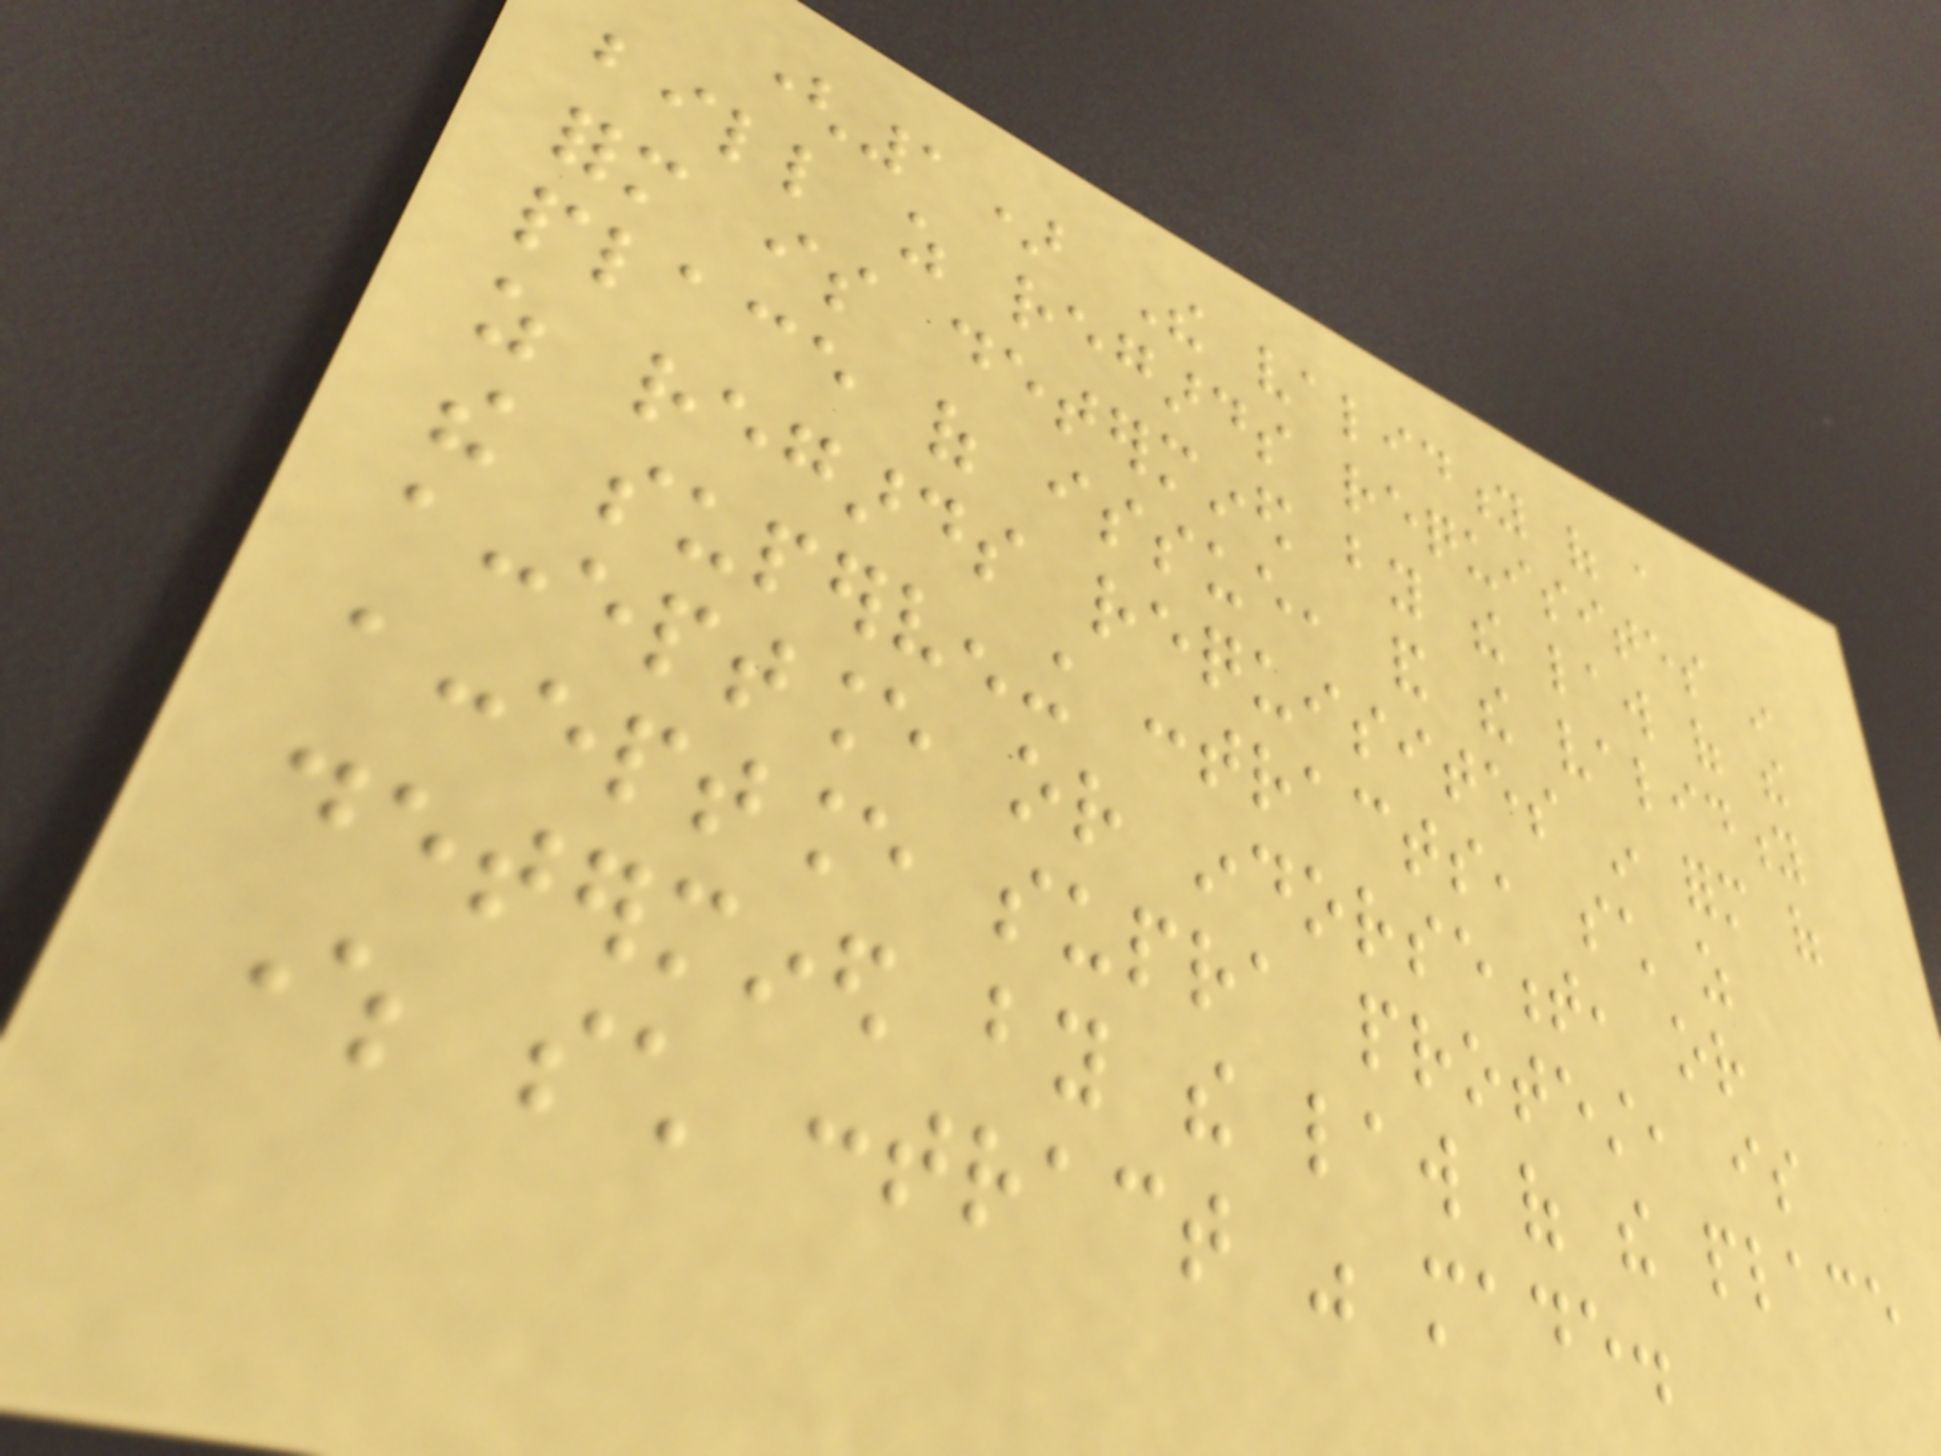(1) The validity of a
bill as regards requisites in
form is determined by the law of the
place of issue, and the validity
as regards requisites in form of
the supervening contracts, such as
acceptance or indorsement, or
acceptance supra protest, is
determined by the law of the place
where such contract was made.
